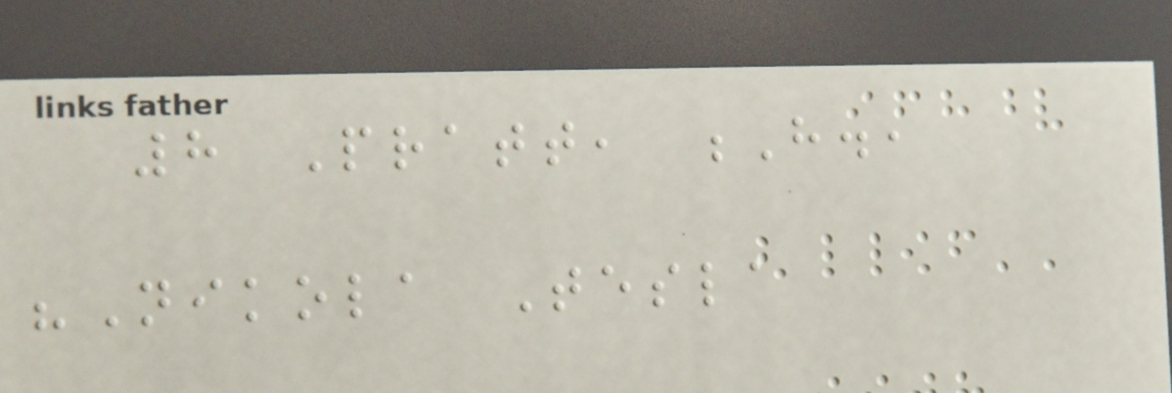8 Pratt, H.,
"Nikola Tesla
